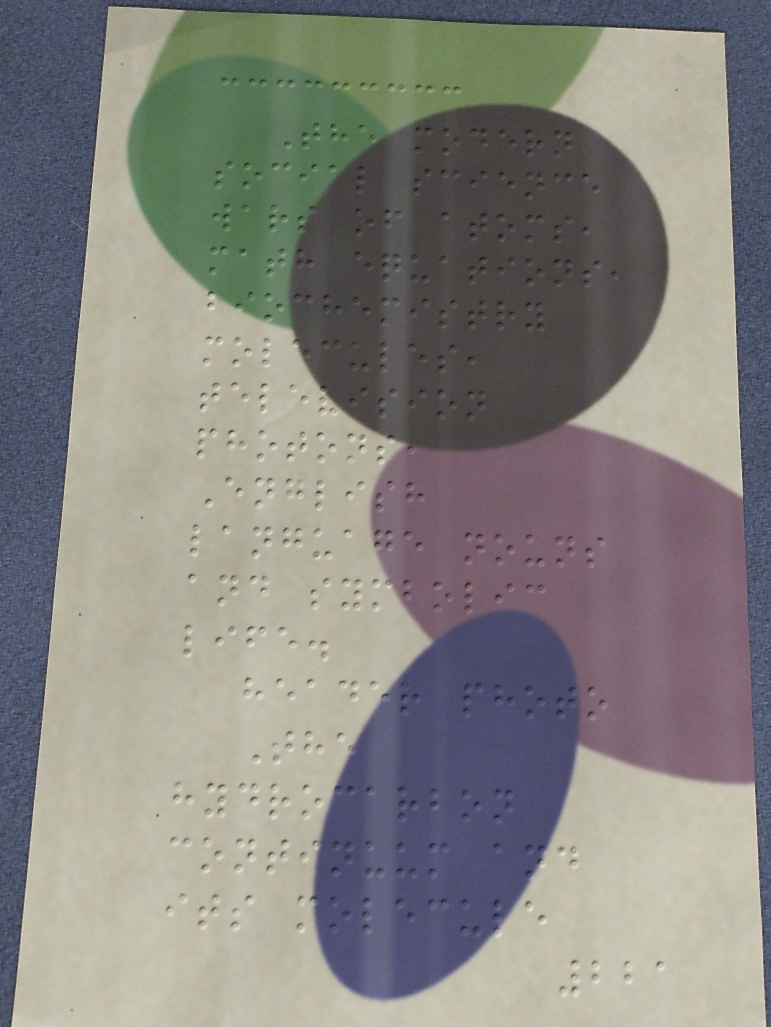The modern
social science
wars of atoms,
math equations,
biochemistry
molecules,
television
photons,
English
language nouns
and symbolic
life.
header photo
The
hydrocarbon
continuum and
its molecule
221
